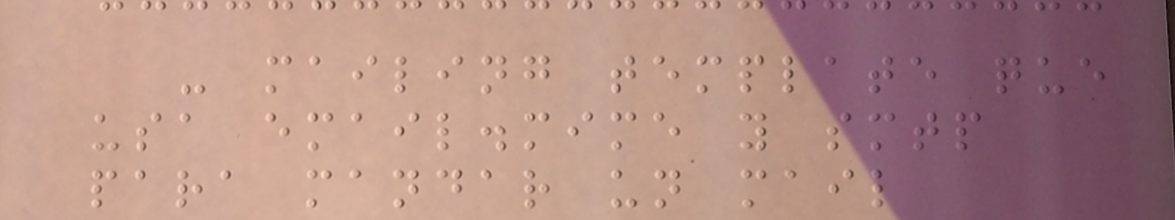- mailing template que
usa email.mime y smtp
para mandar un mail
